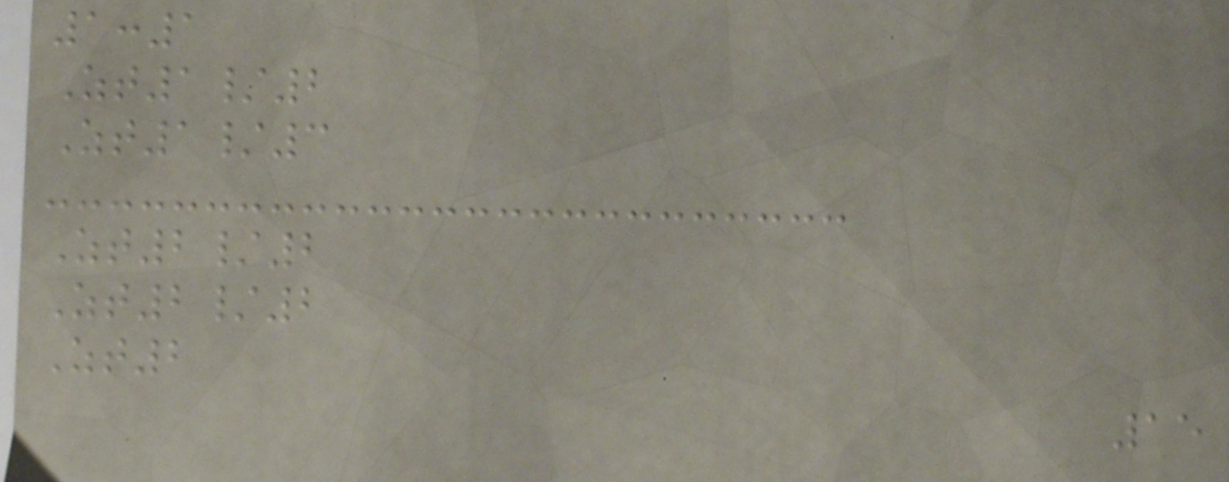1:1
Zt1/2
Zt1/3
Zt2/2
Zt2/2
Zt2
15
